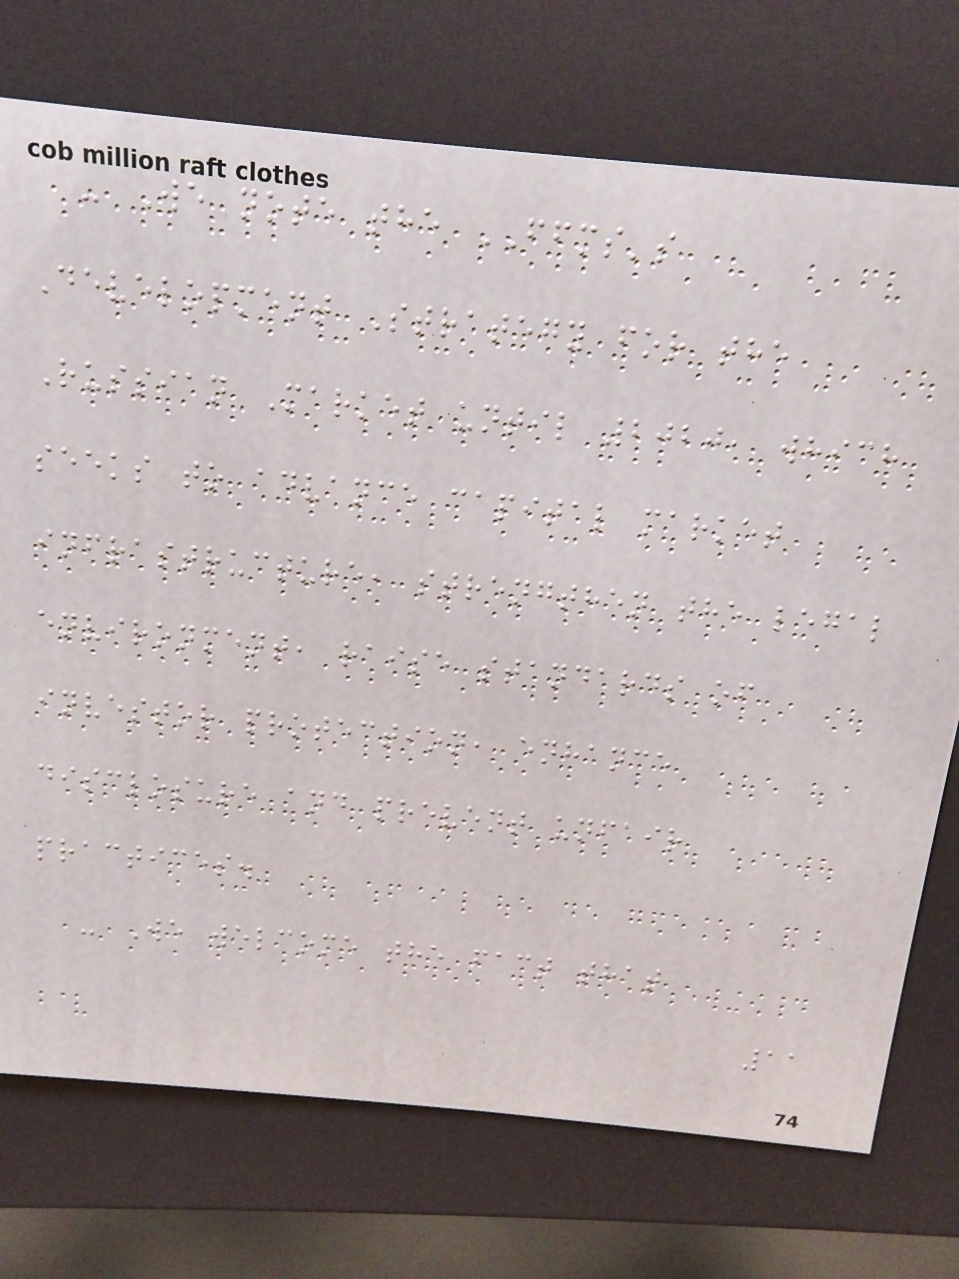- We note the FFMS's
Development Strategy for the
Russian Market until 2020, which
seeks to advance capital market
infrastructure, strengthen the legal
environment, raise standards of
investor protection, enhance
disclosure and prevent unfair
practices.
- We welcome the fact that
11
